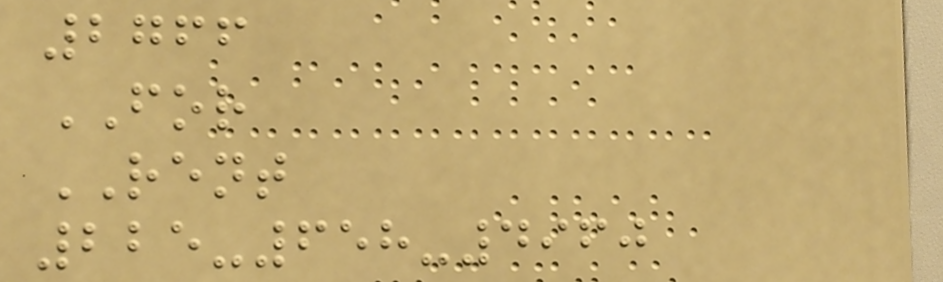2766
FOR
RENT
225-658-4960
